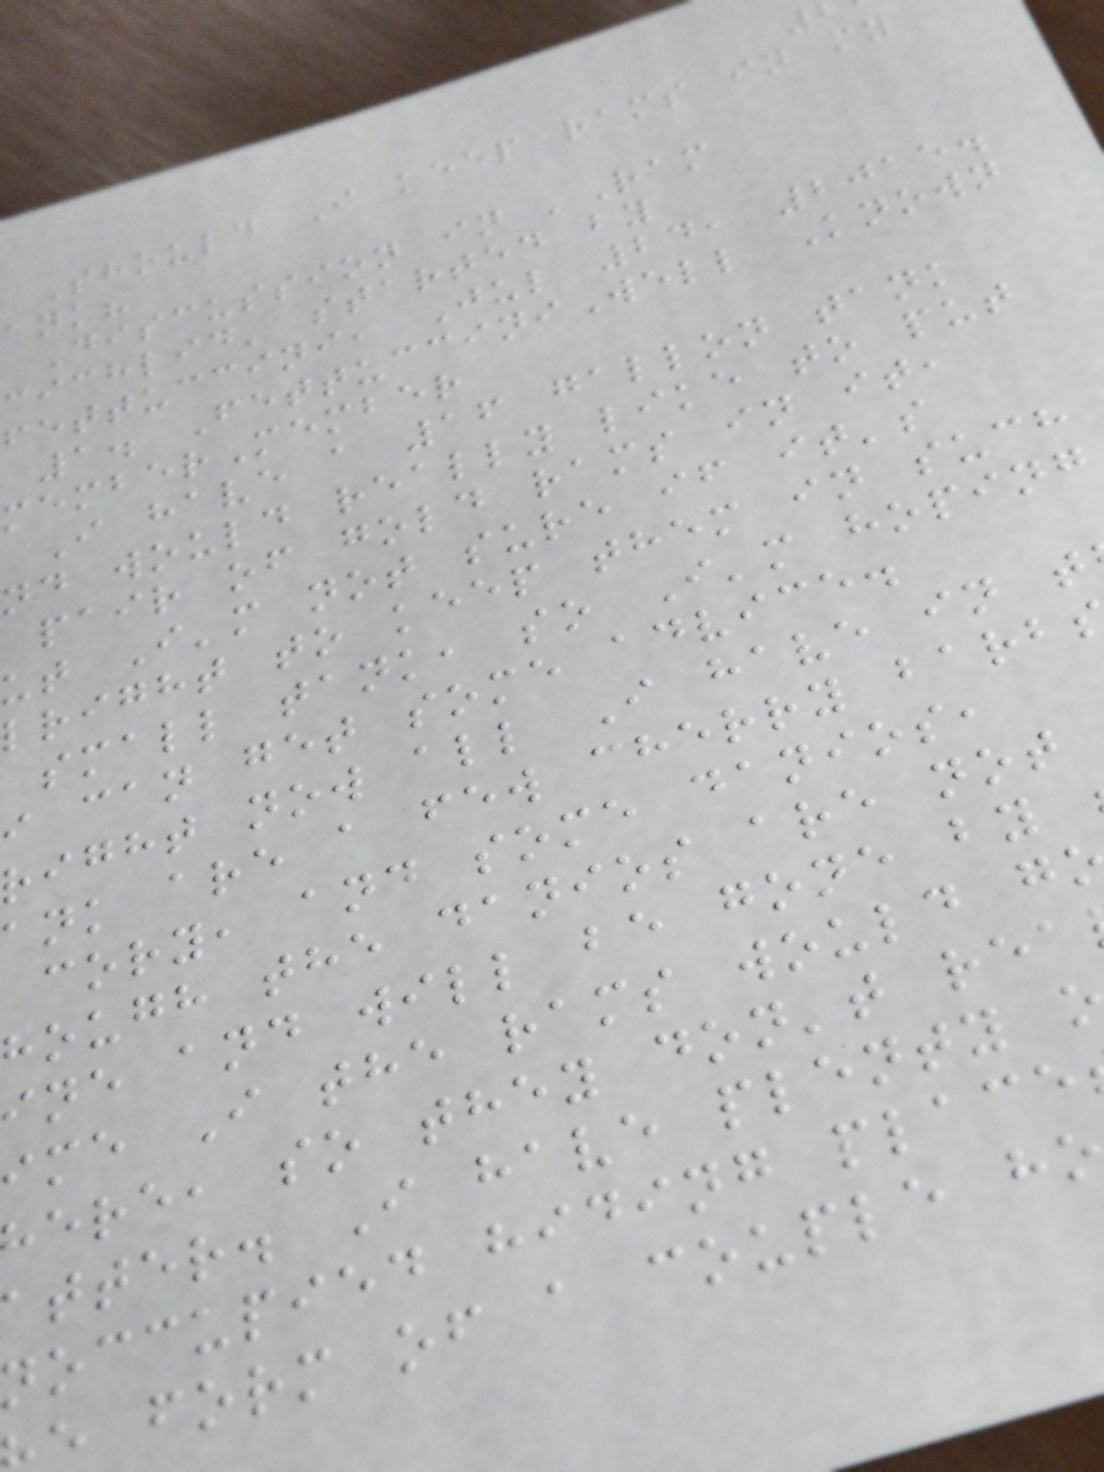Should I keep rams in my
ank?
Discussion in 'Ram
cichlid' started by
fettuccini, Jul 24, 2015.
1. FettucciniWell Known
emberMember
I have a 16 gallon tank
nd would really like to put
pair of gold rams in it,
ut I'm not sure if it's
lright to keep them in such
small tank, so I'm hoping
i can get some advice.
right now all I have in t
ank are a few cherry barb
cory, and some danios,
hough the danios are not
ine and will be gone by
ime I the rams would g
here, so they don't rea
atter. I have plenty
noccupied hiding place
form of a couple h
